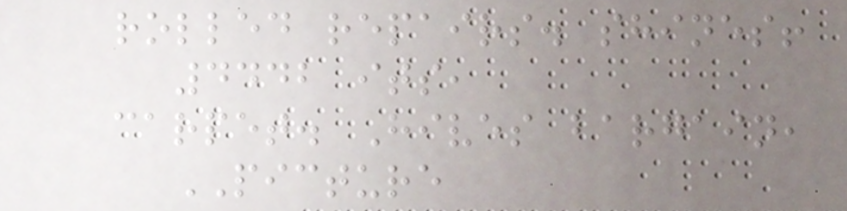rolled repairs. shines!
4442 its,
carpet. Hives bargain,
PICTURE
